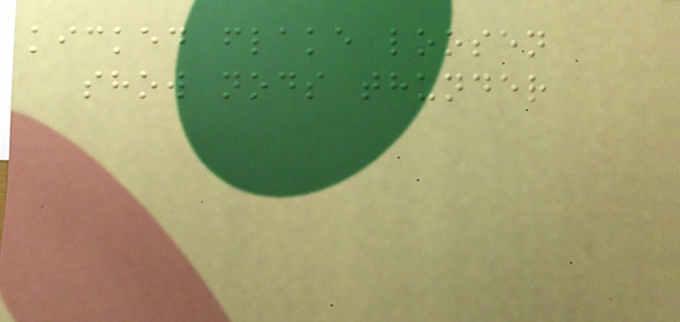kicked flake loosen
show nods thunder
